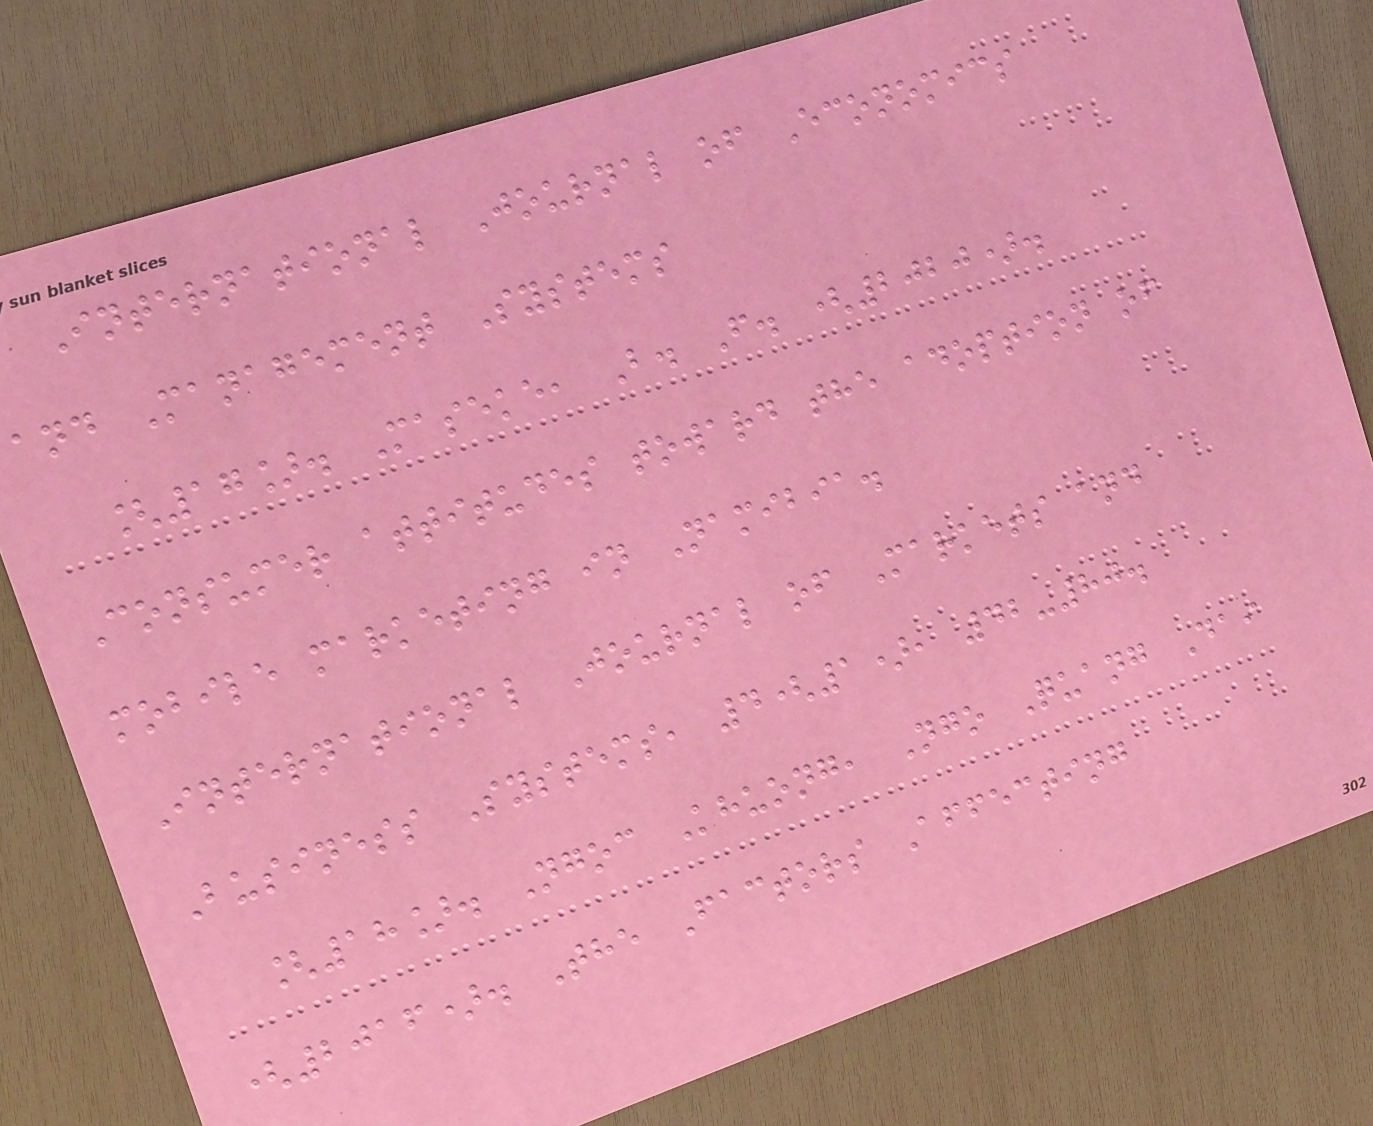International Journal of Economics
and Management Systems
[17]. Maseke, B. F. (2020).
Consumer attitudes toward the adoption of
mobile marketing in Namibia.
International Journal of Markets and
Business Systems, 4(1), 42-80.
[18]. Ngoc Khuong, Ngo Quang Dai
(2016). The Factors Affecting
